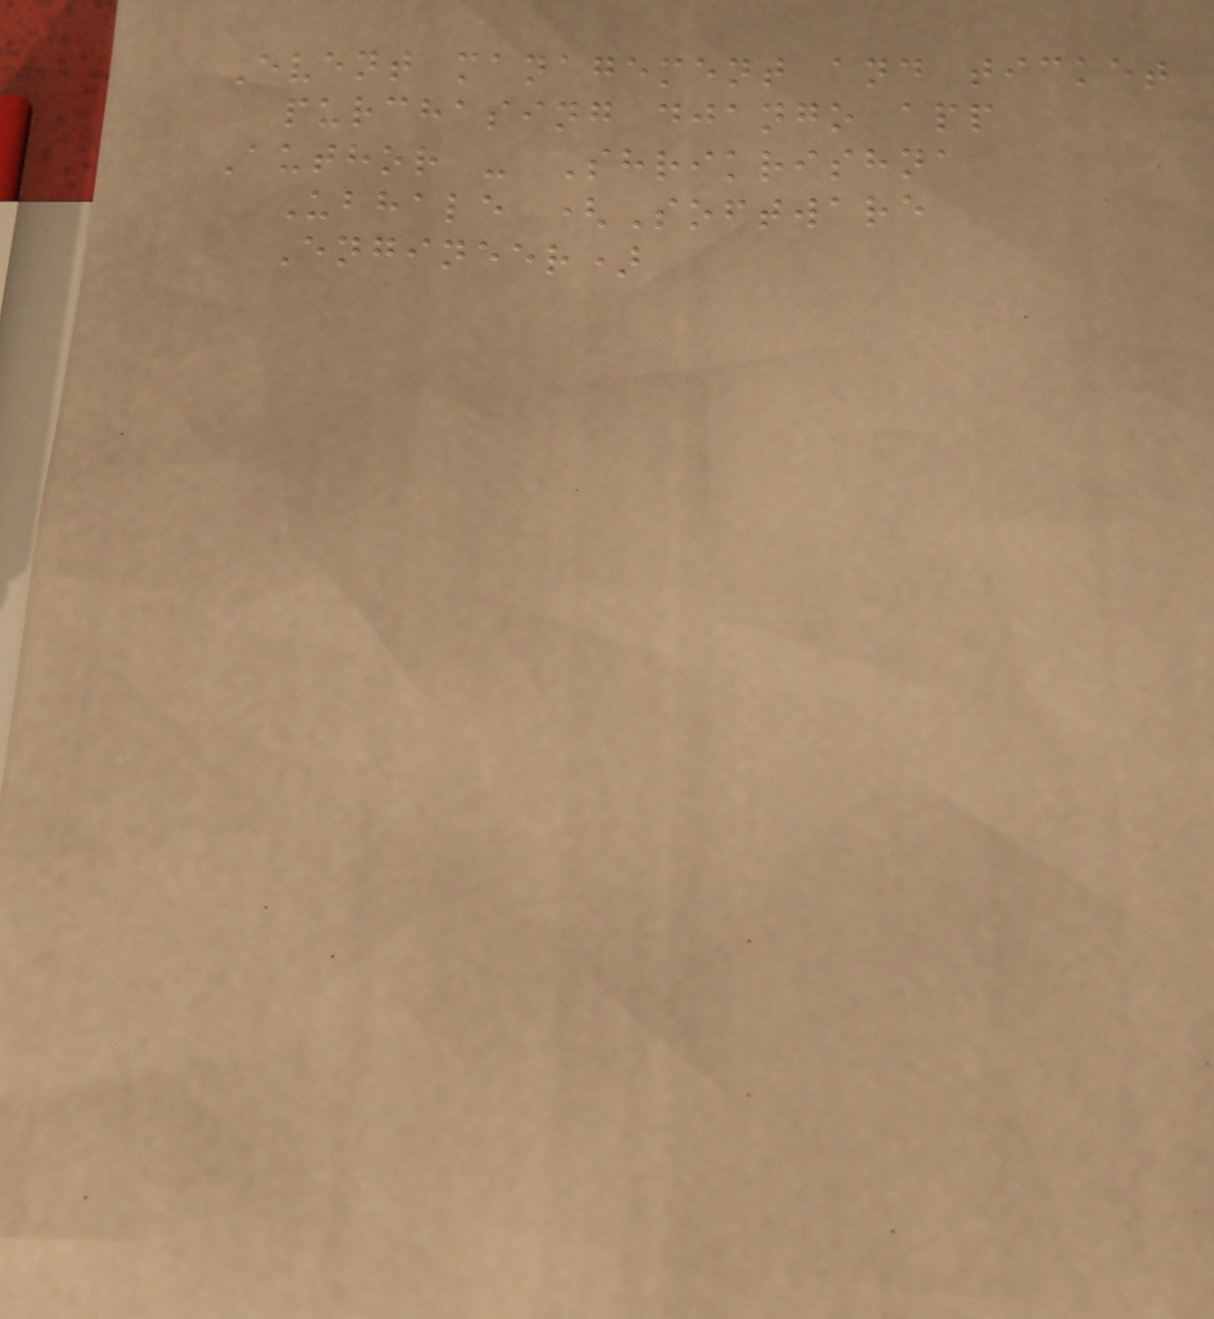Event management and ticket
purchasing django app
Author - Shrikrishna
Ubhale (Software
Engineer)
